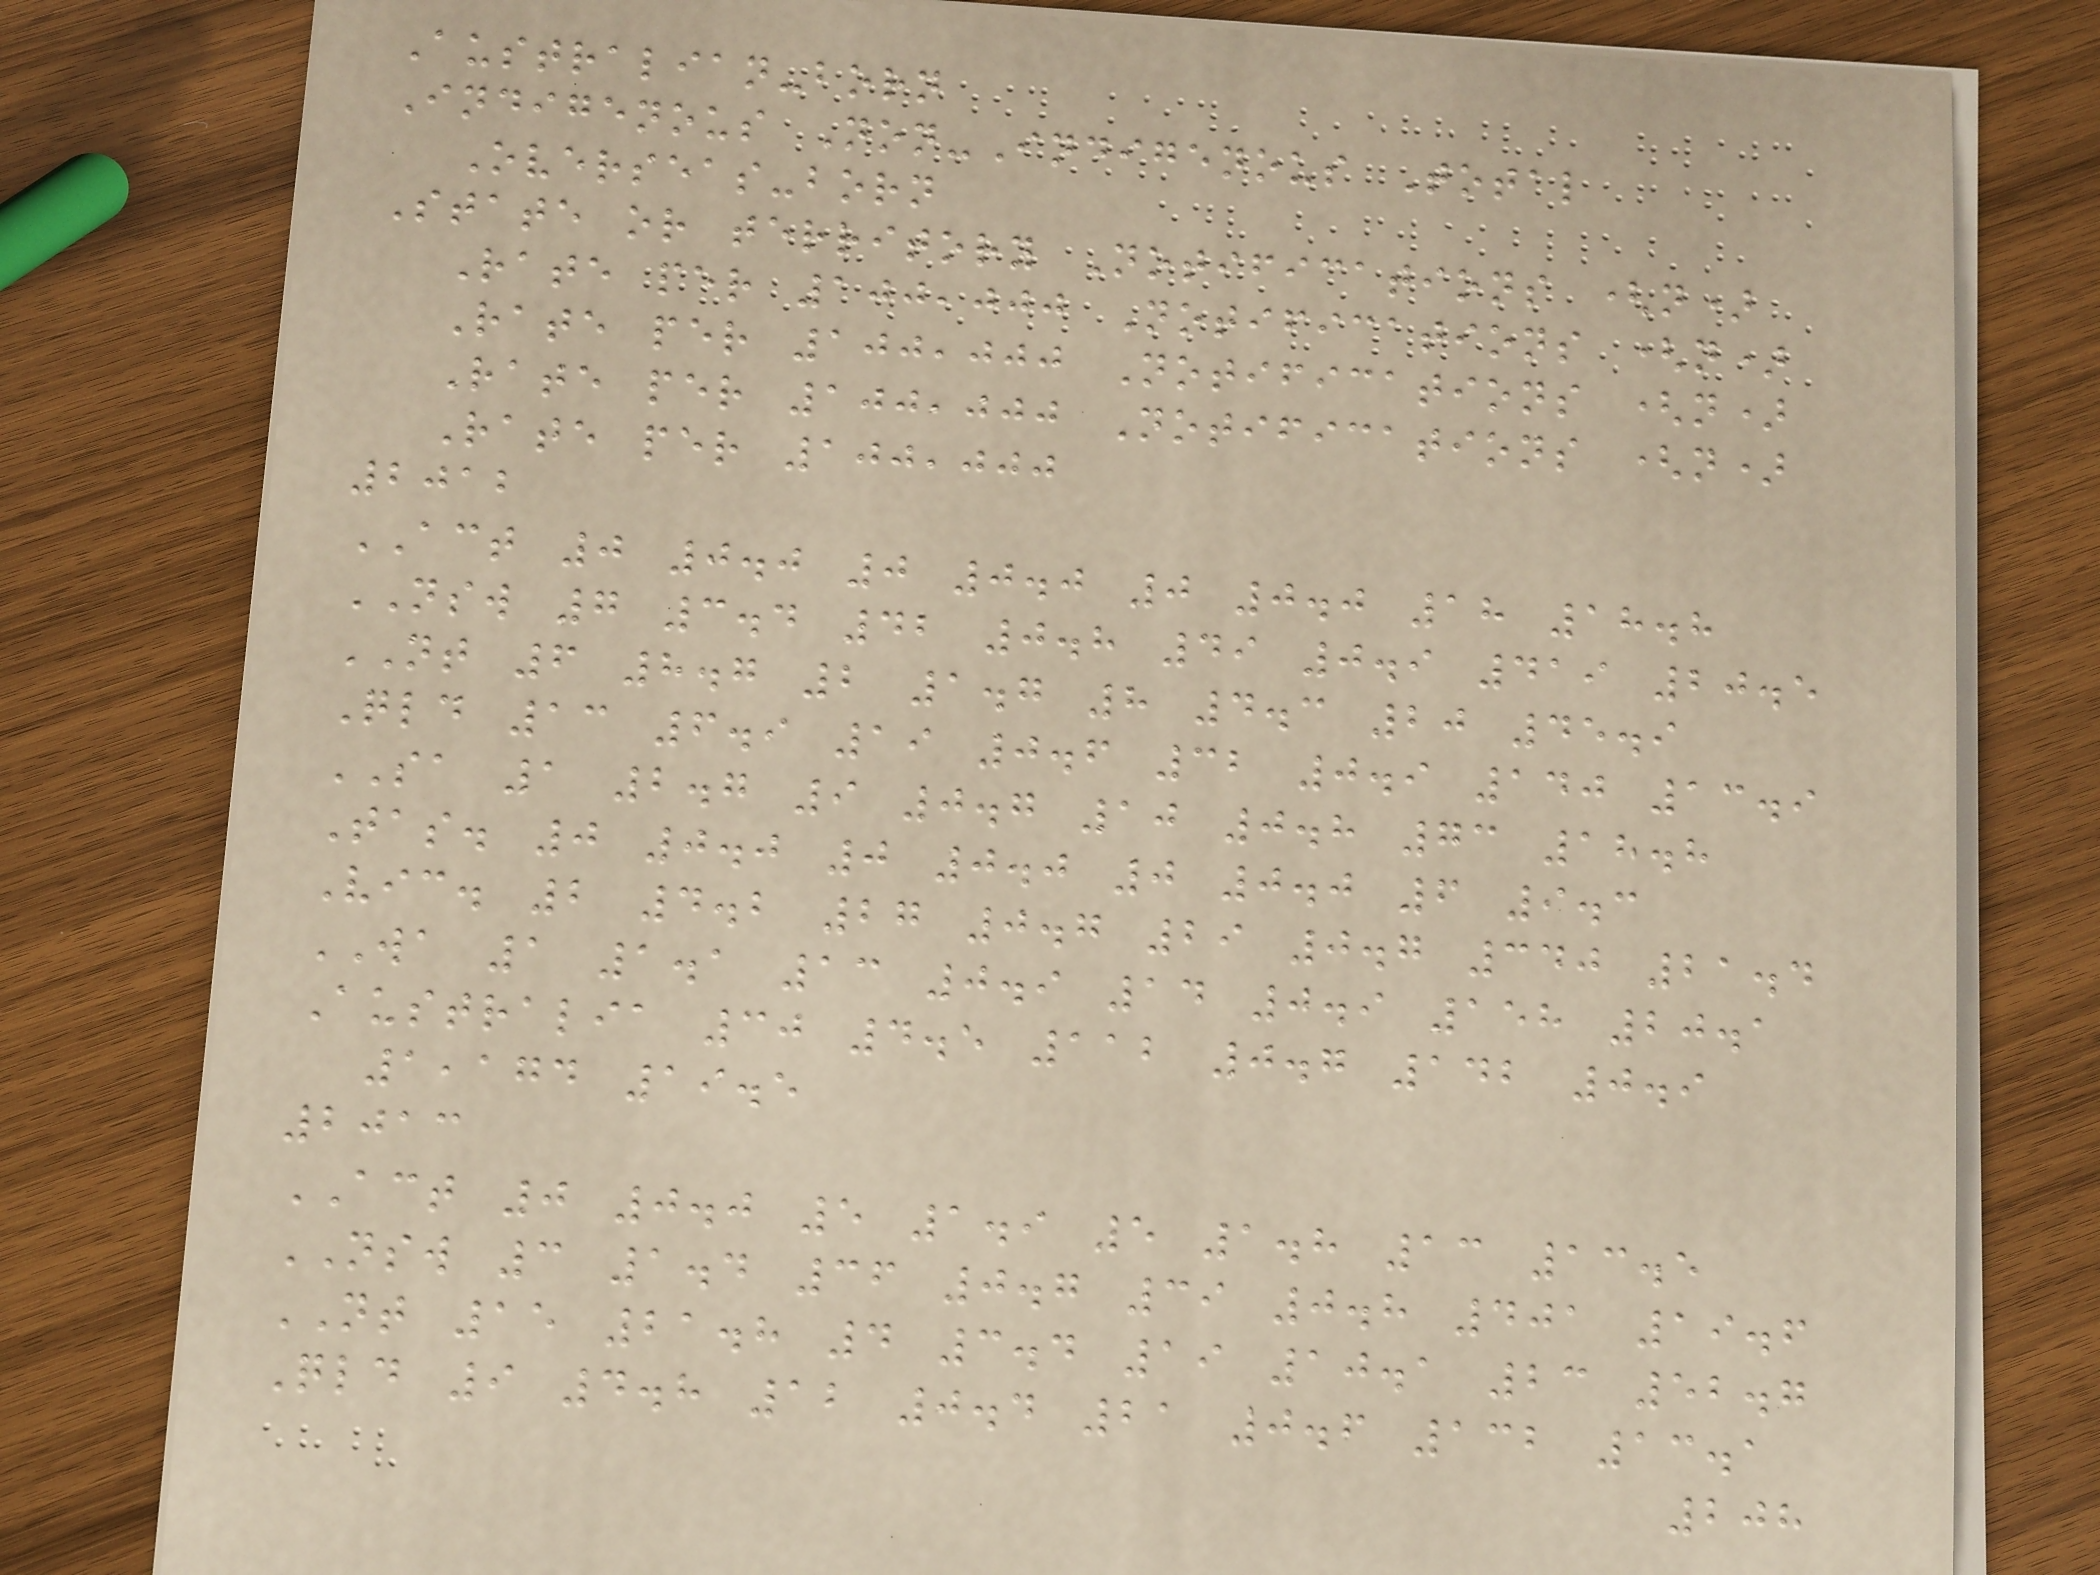Australian-born
Indigenous Non-Indigenous Total
Overseas-born
State or territory Notifications (n)
Rate per 100,000 Notifications (n)
Rate per 100,000 Notifications (n)
Rate per 100,000 Notifications (n)
Rate per 100,000
2012
ACT 0 0.0 0 0.0 0 0.0 18 18.8
NSW 7 3.4 42 0.8 49 0.9 419 20.5
NT 6 8.7 2 1.7 8 4.3 20 45.9
Qld 13 6.9 19 0.6 32 0.9 140 13.9
SA 1 2.7 9 0.7 10 0.8 73 18.8
Tas. 0 0.0 0 0.0 0 0.0 6 9.3
Vic. 2 4.2 27 0.7 29 0.7 340 21.4
WA 1 1.1 13 0.9 14 0.9 158 20.1
Australia 30 4.5 112 0.7 142 0.9
1,174 19.5
2013
ACT 0 0.0 5 1.9 5 1.8 13 13.5
NSW 3 1.4 36 0.7 39 0.8 401 19.6
NT 15 21.8 4 3.4 19 10.1 23 52.7
Qld 9 4.8 12 0.4 21 0.6 132 13.1
208
